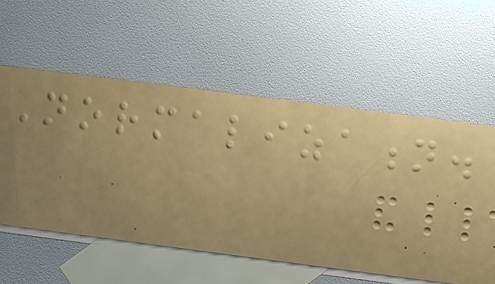Normalization.
